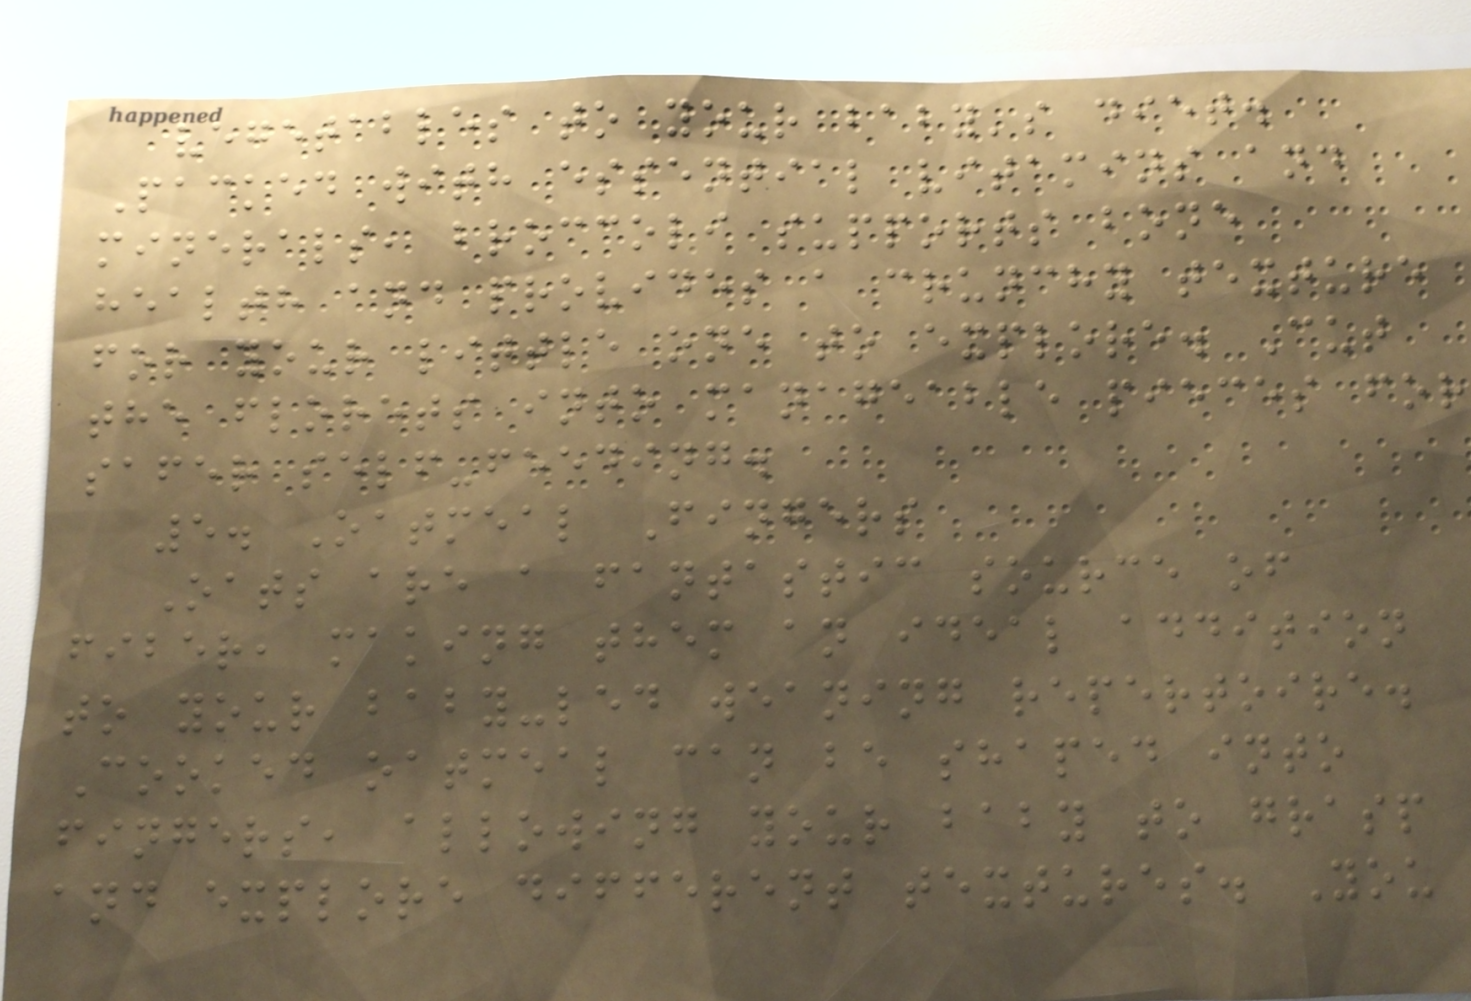vegetables to your baby's diet.
Packed with essential vitamins and
minerals, broccoli supports bone
health and provides a crunchy texture
for your little one to explore. Cut
the florets into manageable pieces for
safer self-feeding.
5. Oatmeal Fingers
Oats are a fantastic source of
fiber, making them an ideal addition
to your baby-led weaning repertoire.
Cooked oatmeal can be shaped into
fingers, allowing your baby to grasp
and explore different textures. You
